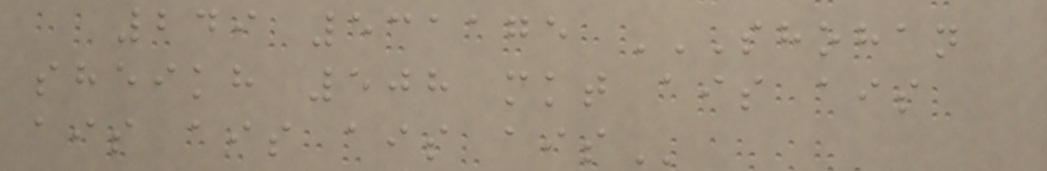249 531175 SHOHAN
SHEIKH 508 MKT AIS AIS
AIS AIS AIS AIS
